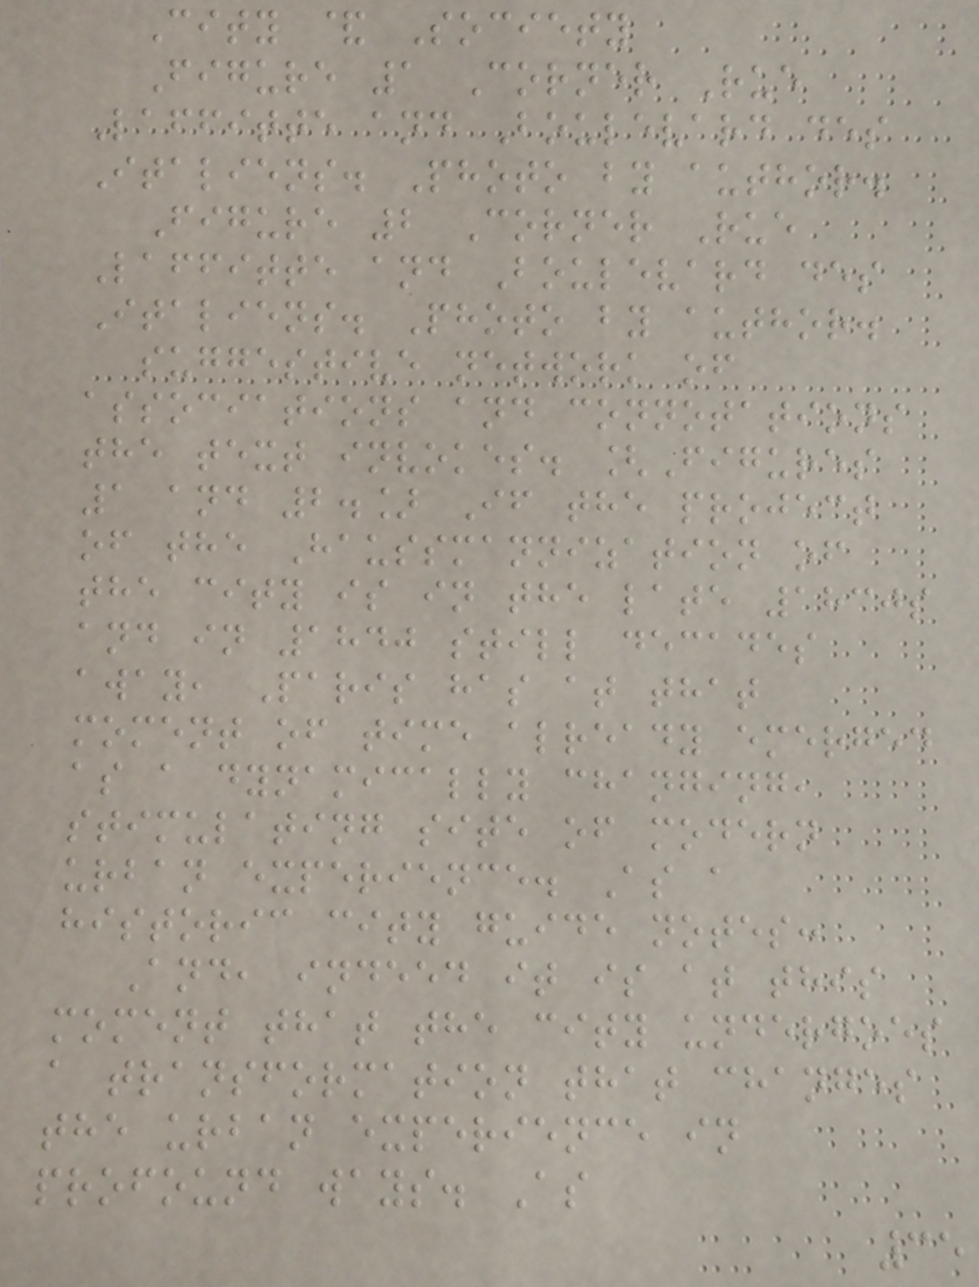City & Society
Figure 1 Corner Rue
Laffitte and Boulevard des
Italiens. Photo by author.
Figure 2 Corner Rue
Laffitte and Boulevard des
Italiens. Photo by author.
suggestive network of
associations and connotations
the text invokes. [Figures
1 and 2.] If the project
of the Haussmannization of
the city is in the late 1830s
and in 1840 still decades
away, Paris has at that
moment of time already emerged
as a dynamically changing,
stimulating site of modern
urban experience. As a
historic city guide notes:
And, indeed it is at this
moment that the city undergoes
a transformation that changes
the urban experience in
profound ways. As
35
